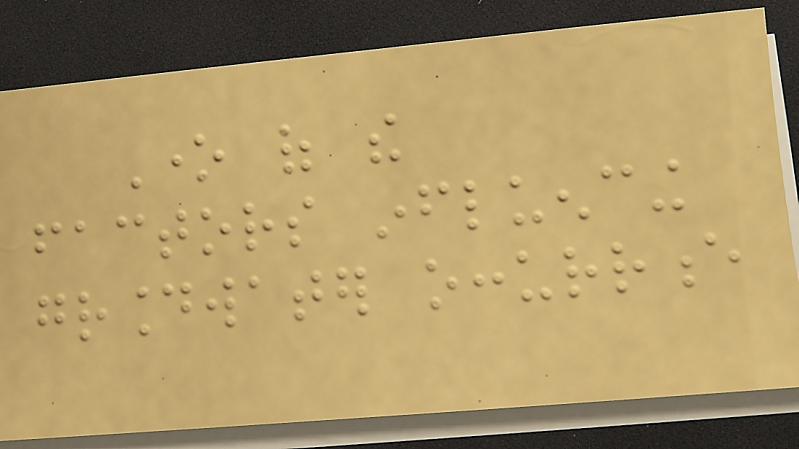One of the
factors influencing
groundwater occurrence
